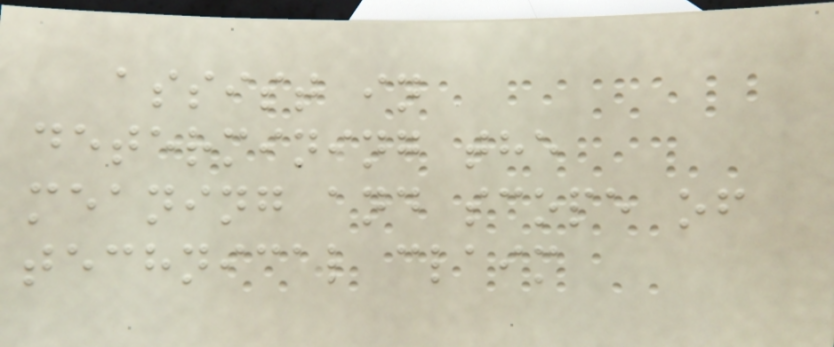assist in
determining the
meaning and scope of
technical claim
